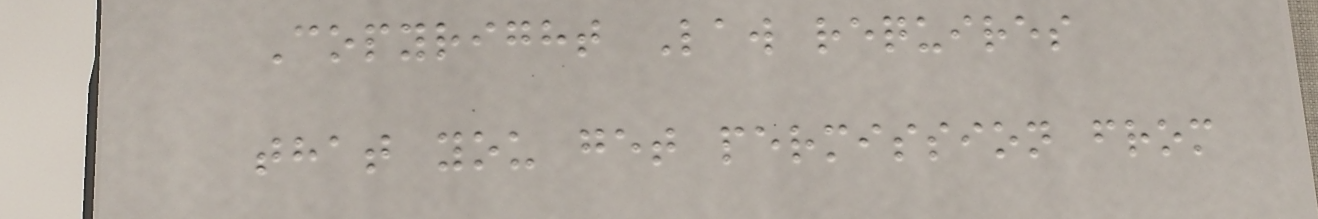Copyright Law requires
that you get permission from
